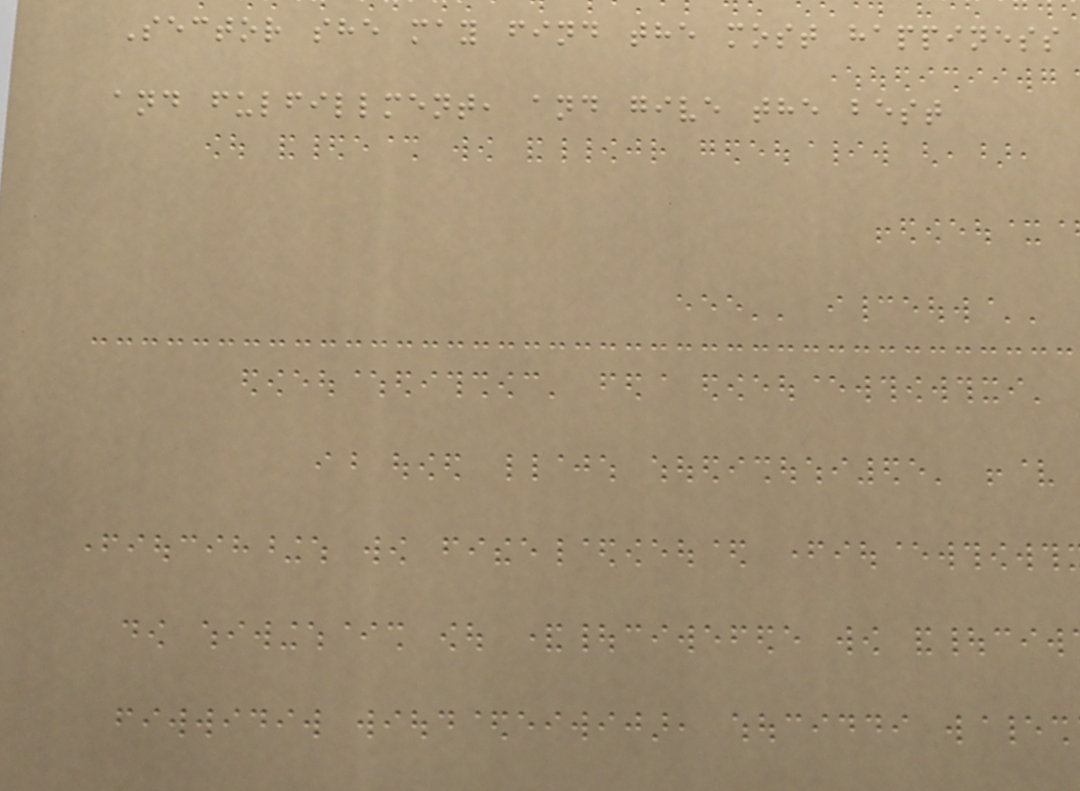Sector she may find the most happiness
and fulfillment, and give the best
